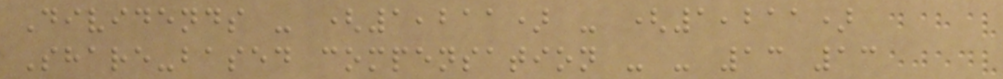Dividends - (1,211) - (1,211)
Share-based compensation - - 13 13
